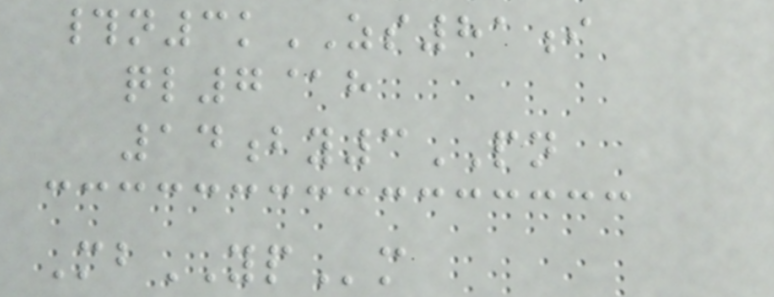#n3kZS81i
ql7@h
14by3PN
MbYPm
